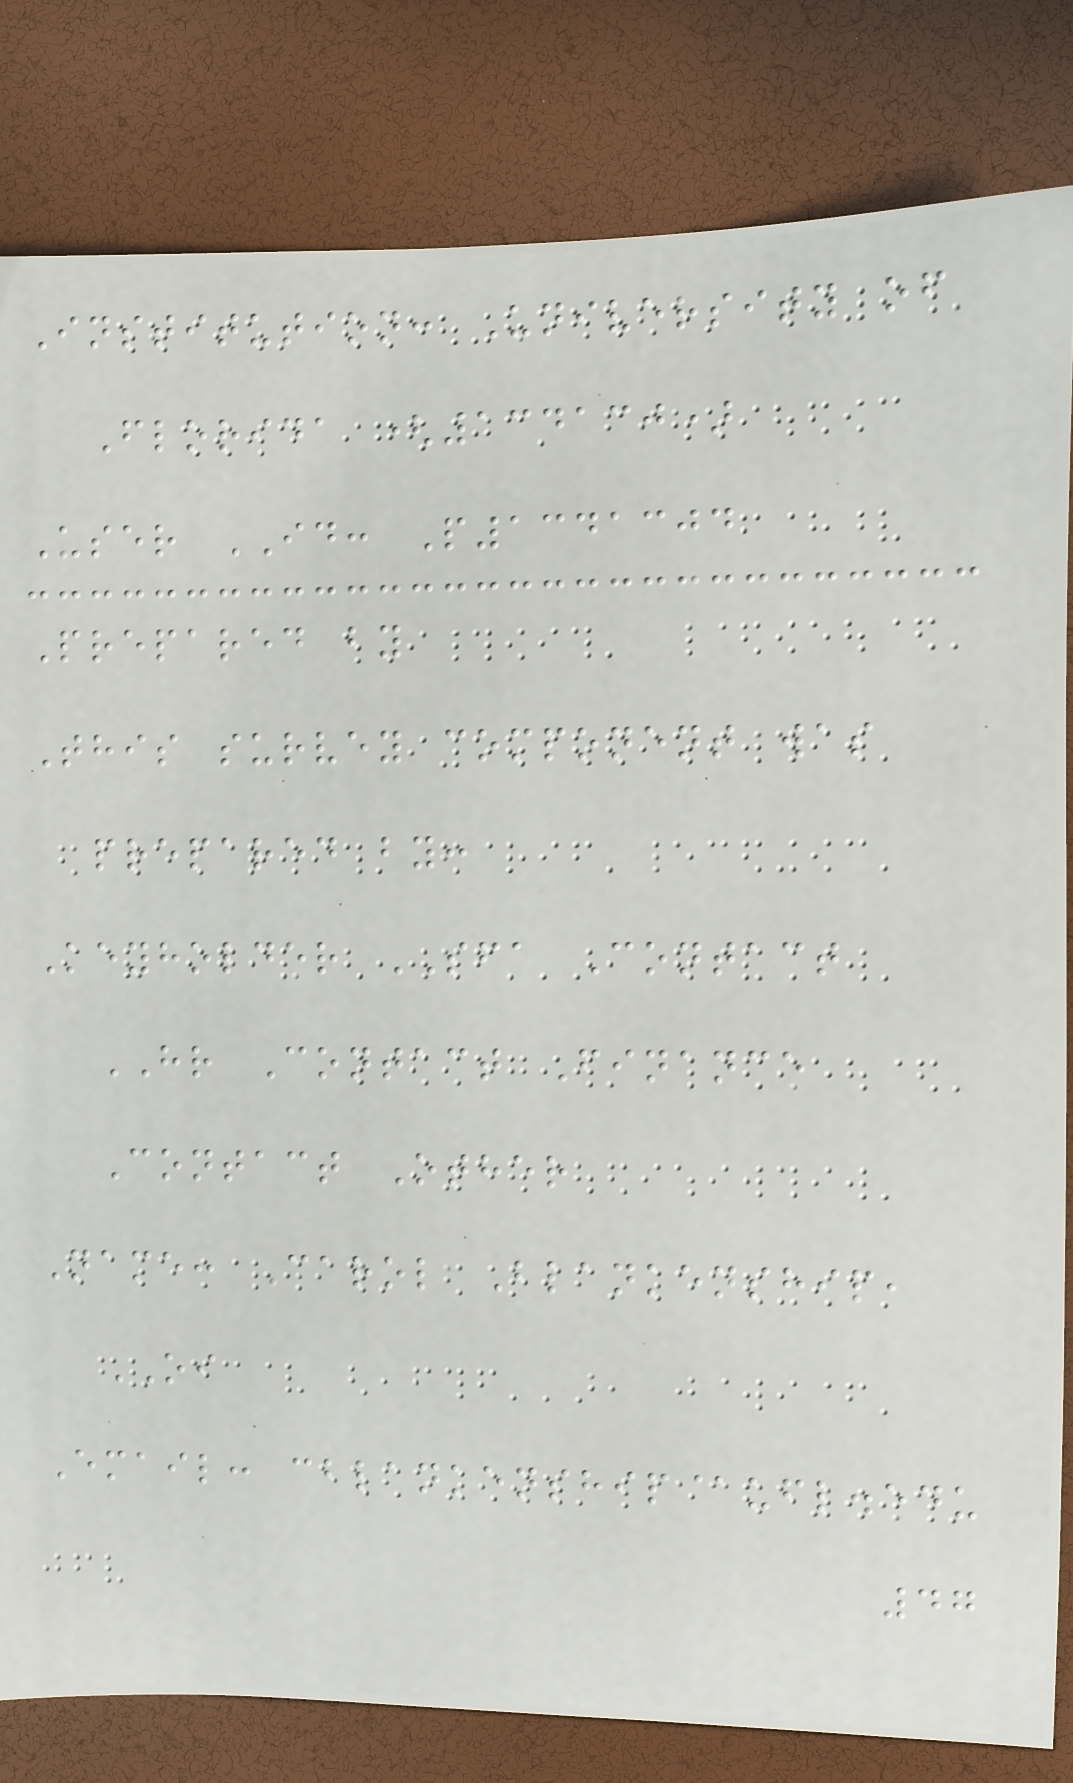Institution: University of
Florida (134130)
User ID: P1341304
Prepared by
This survey component was
prepared by:
Keyholder SFA Contact
HR Contact Finance
Contact Other
Name: Carol Blankenship,
OI
Email: cblankenship@ufl.edu
47
